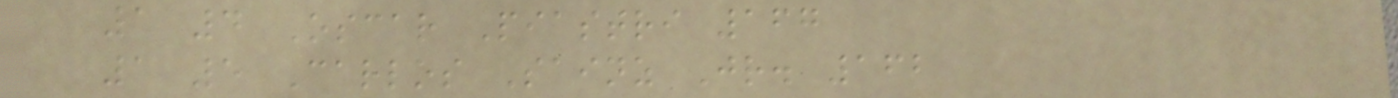1 4 Oscar Piastri 167
1 5 Carlos Sainz Jr. 162
